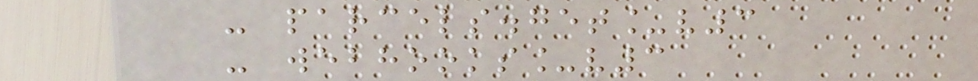- parcels.get_v3
- webhooks_v3
